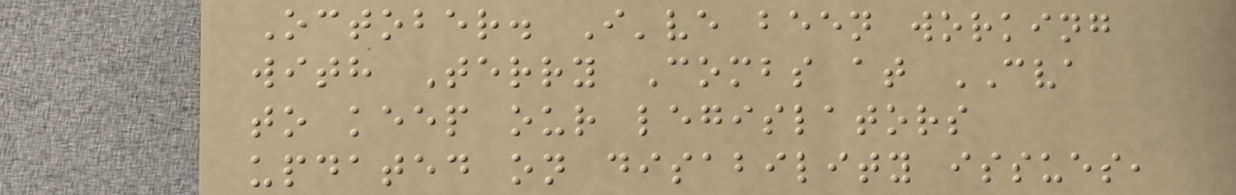October. I've been working
with Terry Combs at CVA
to keep our legislators
updated on disability issues,
